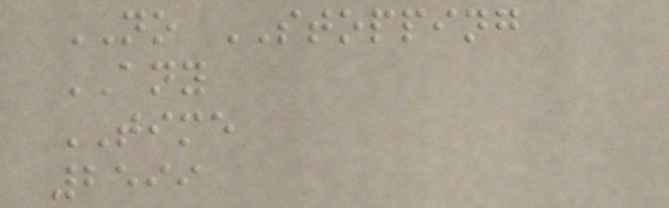NO STOPPING
ANY
TIME
2599
